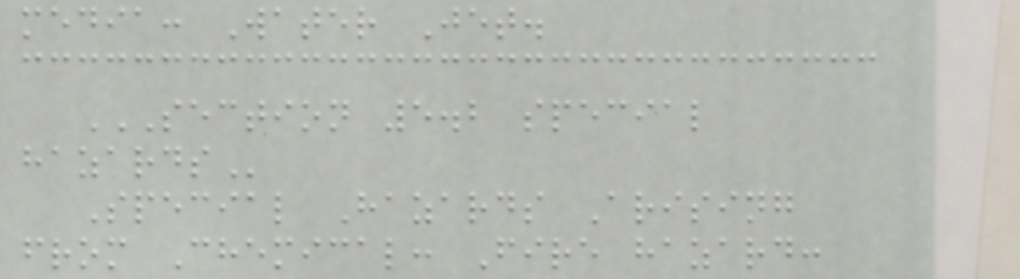media: Water Jet.
SECTION 5.2 SPECIAL
HAZARDS
Special Hazards Arising
from Chemical: Fire hazard:
